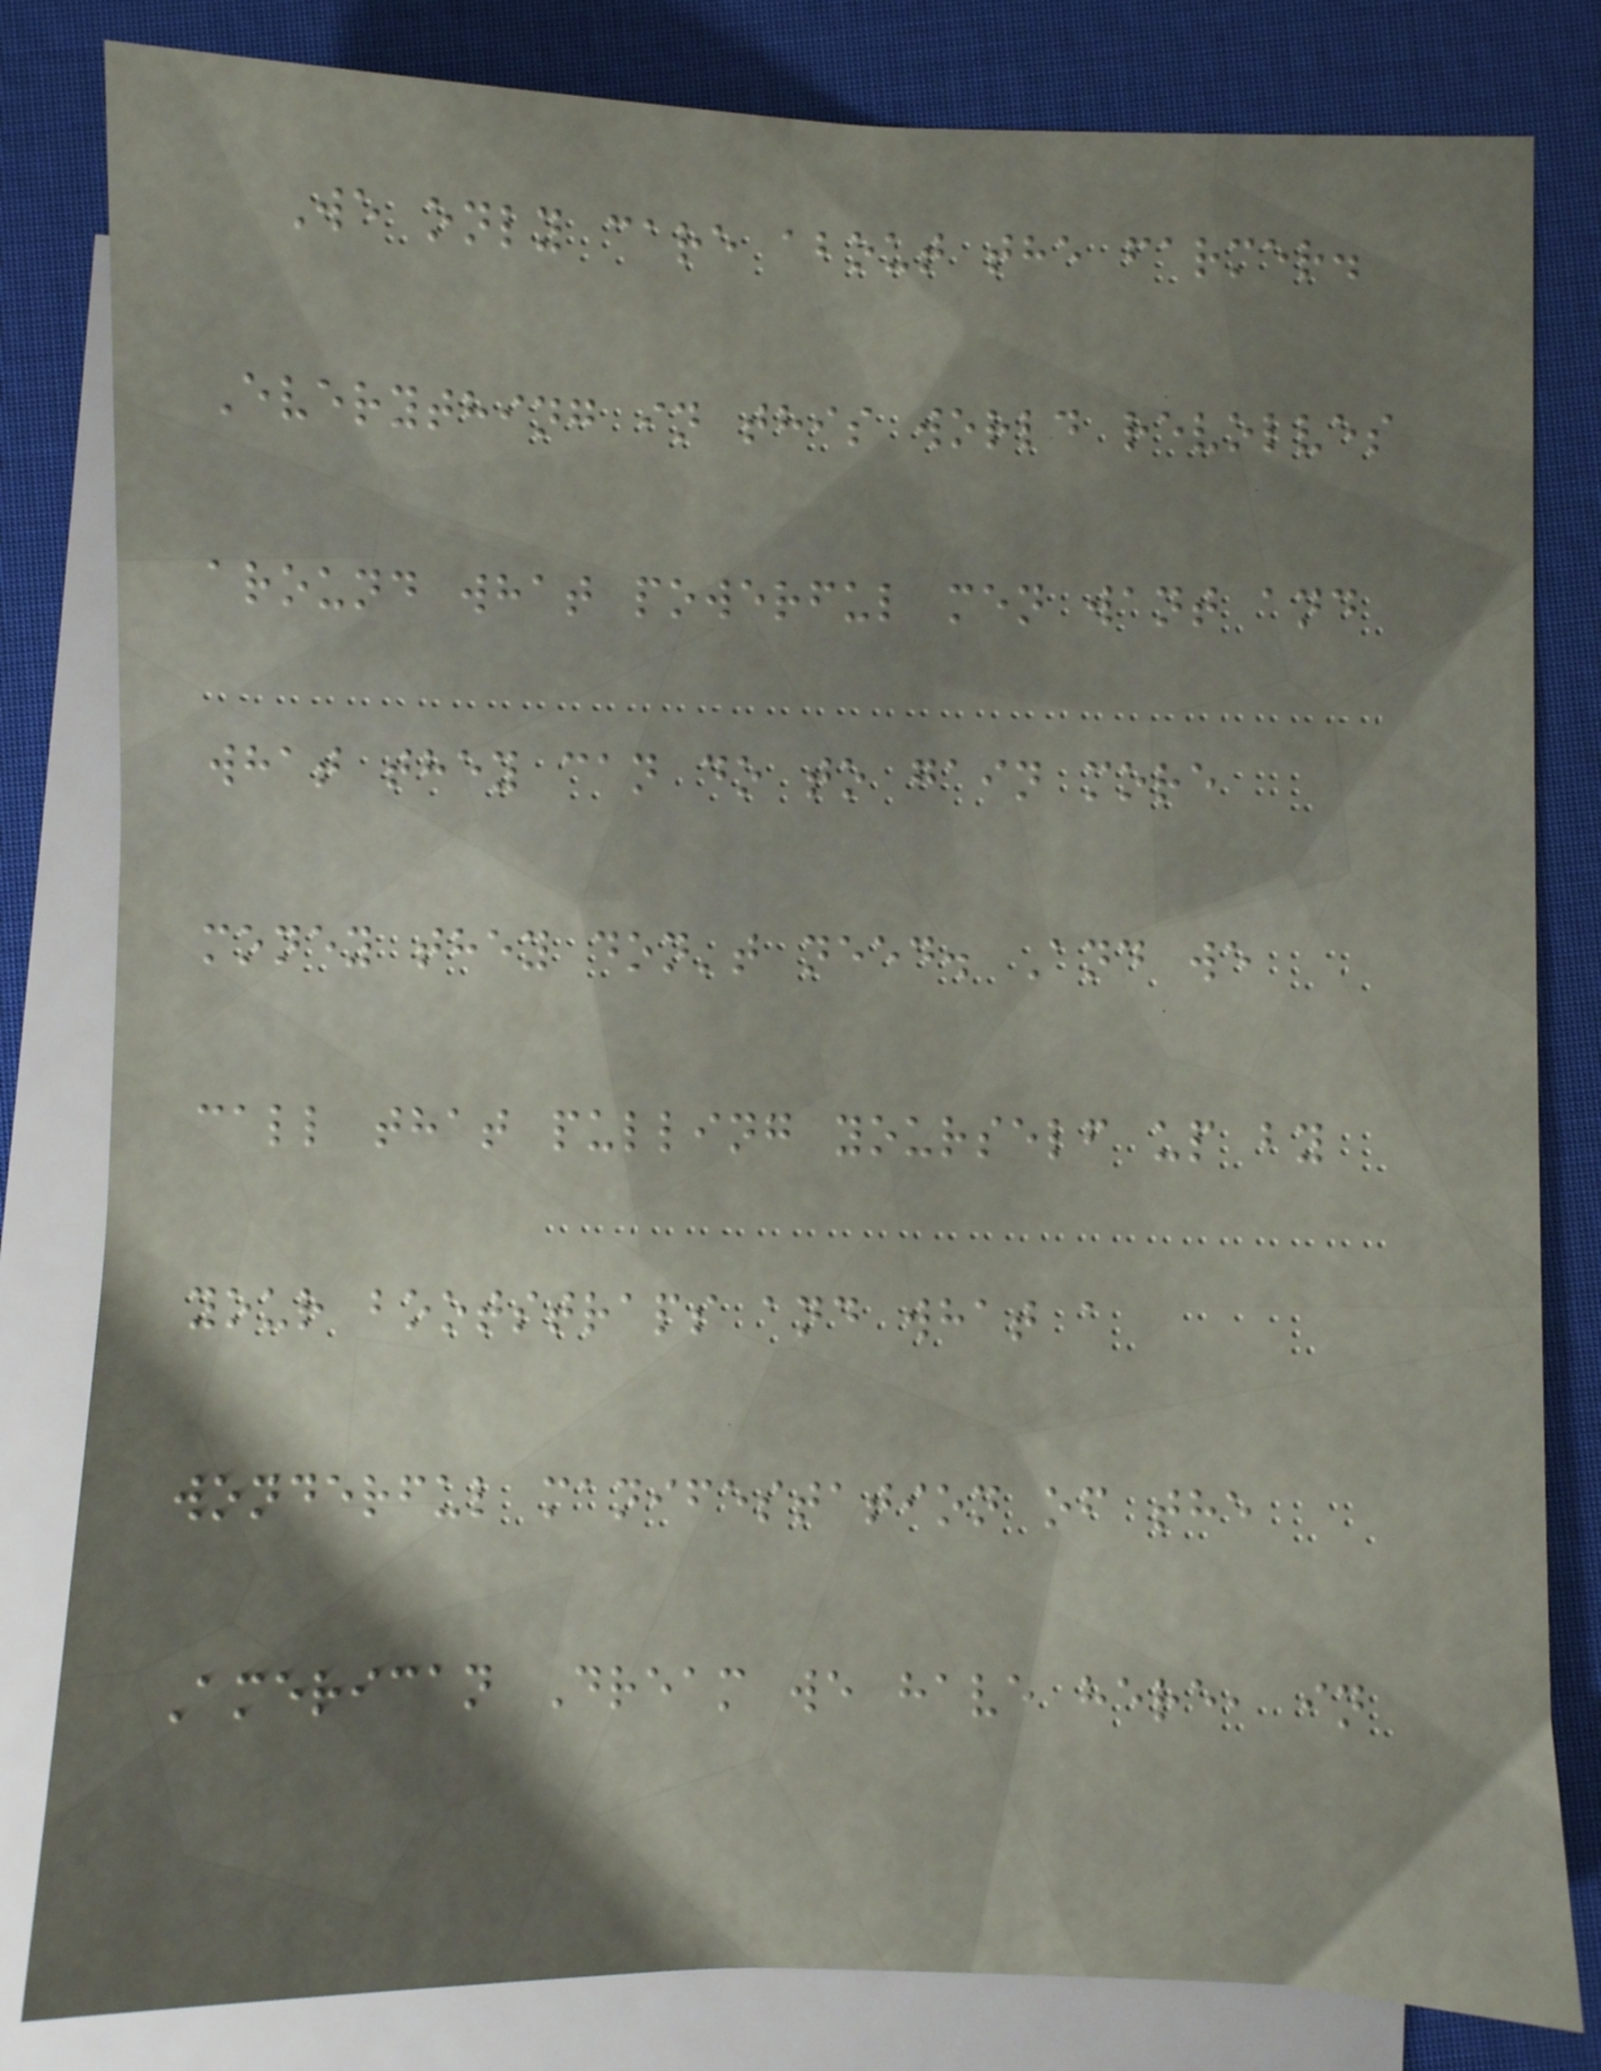We only care about the farmer.
Everything in this world revolves
around what powerful men want and
what they can do to gain more
money they don't need. And we
call that pulling yourself up by
your bootstraps and what a
wonderful manifestation of the
American Dream we have here, in
